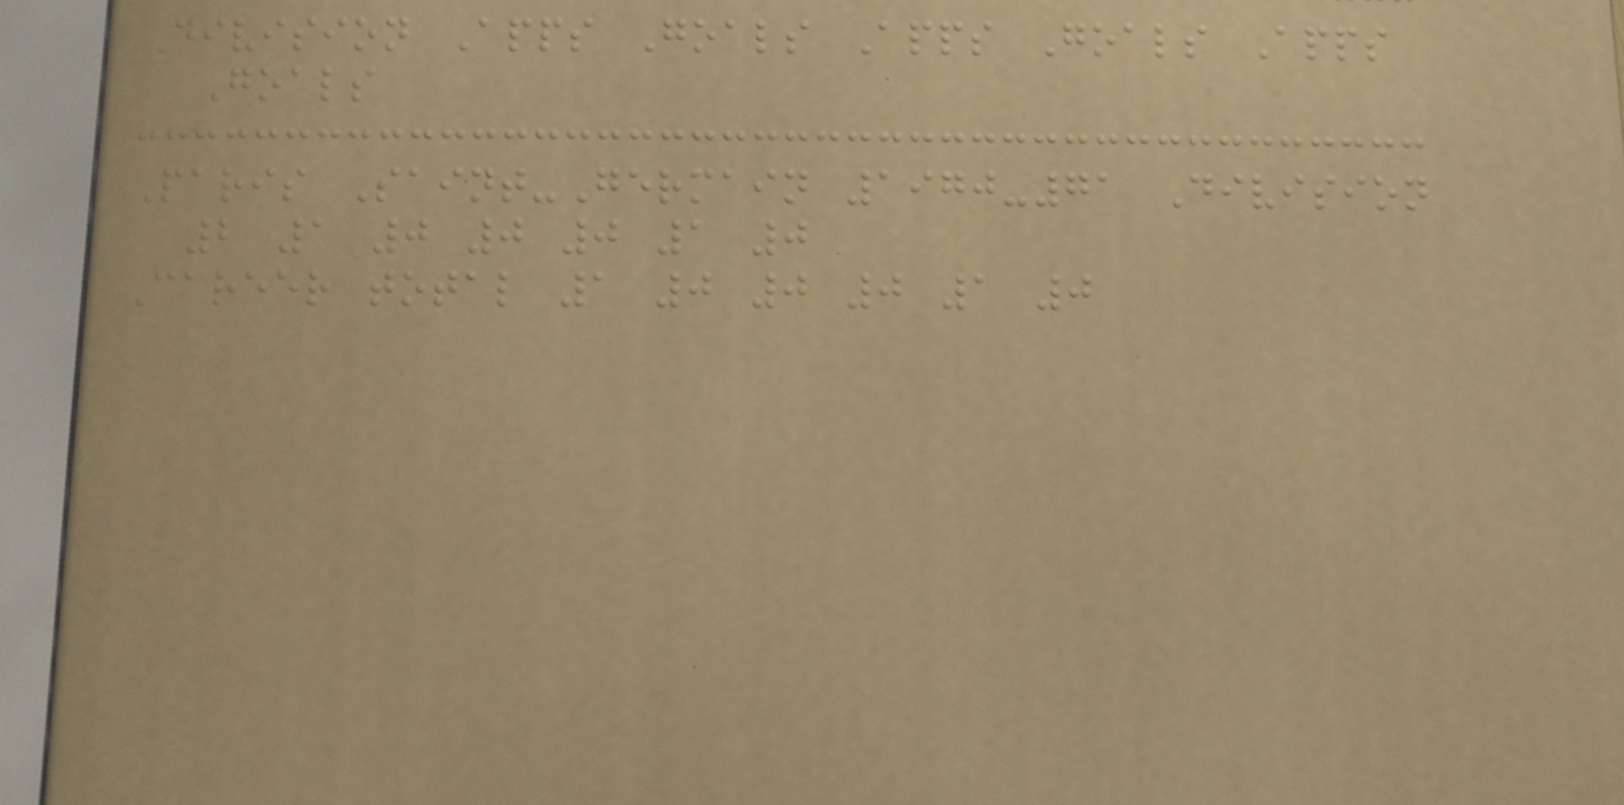Division Apps Goals Apps Goals Apps
Goals
Paris Saint-Germain 1970-71 Division
2 1 0 0 0 1 0
Career total 1 0 0 0 1 0
